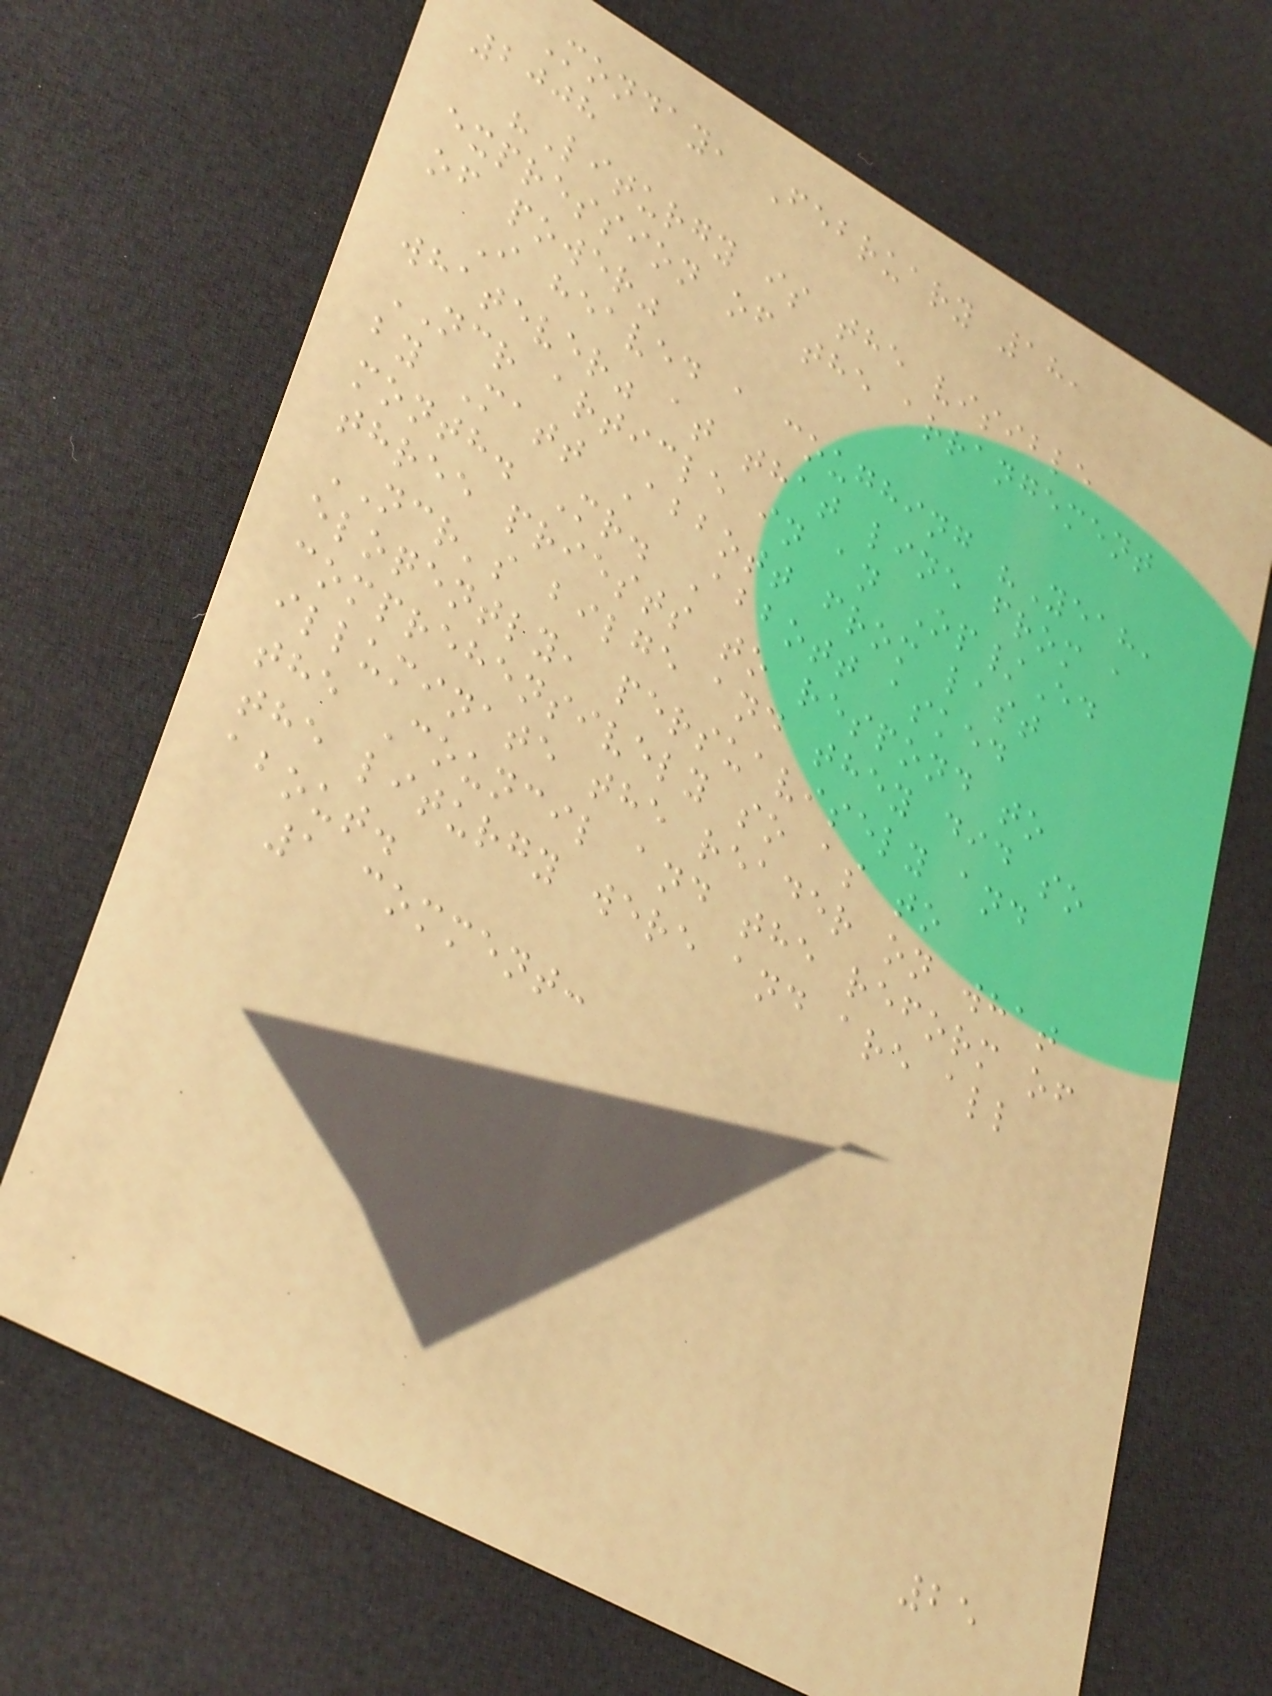Monday, February 18,
2008
"Liturgy is the visible
expression of the arrangement
of power"
I heaved a coughing "Yeah,
whatever" at that line from a
NCR article in an Op/Ed
by Matt Abbott from last
month. Mr. Abbott asked
three priests to respond to
NCR's bilge and they did so
eloqently, persuavisely and
comprehensively so as to
illuminate the reader on what
the Council and the reform of
the liturgy were and are all
about.
1 comment:
25
